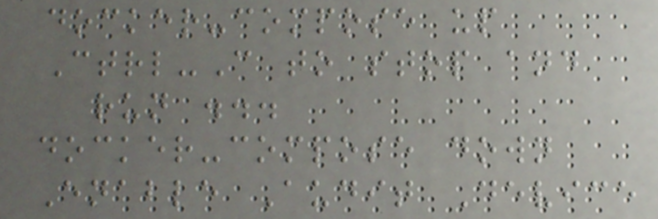docker-compose up
Ctrl-C to stop and
run ...
docker-compose down
Enable Audit Device
